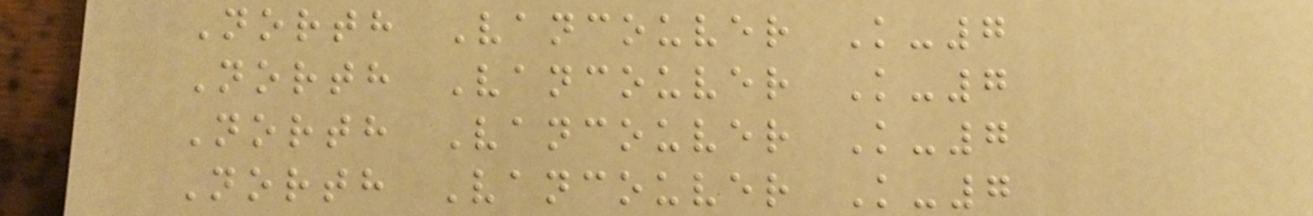North Vancouver K-7
North Vancouver K-7
North Vancouver K-7
North Vancouver K-7
